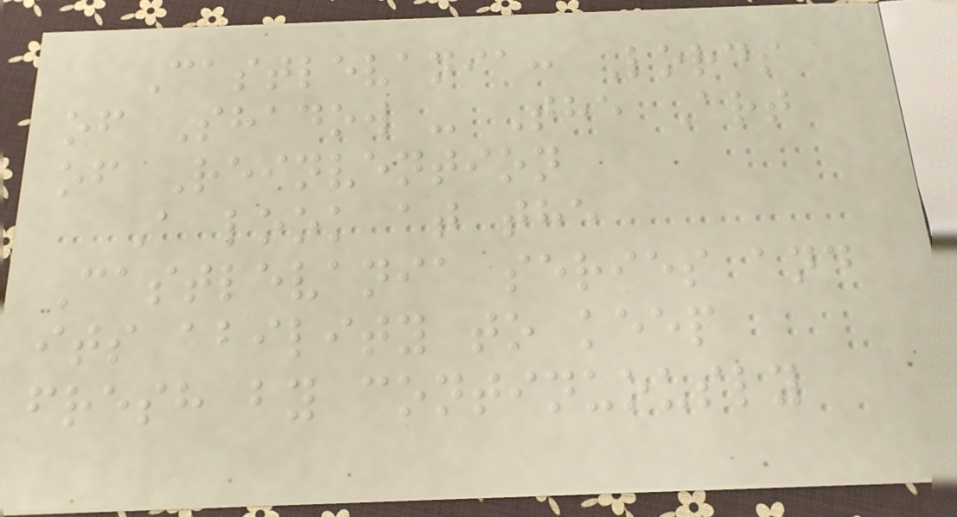Castlevania: Lords
of Shadow - The Art
of Reinvention
A look at the
Castlevania series and
its ability to keep
fresh by continuously
